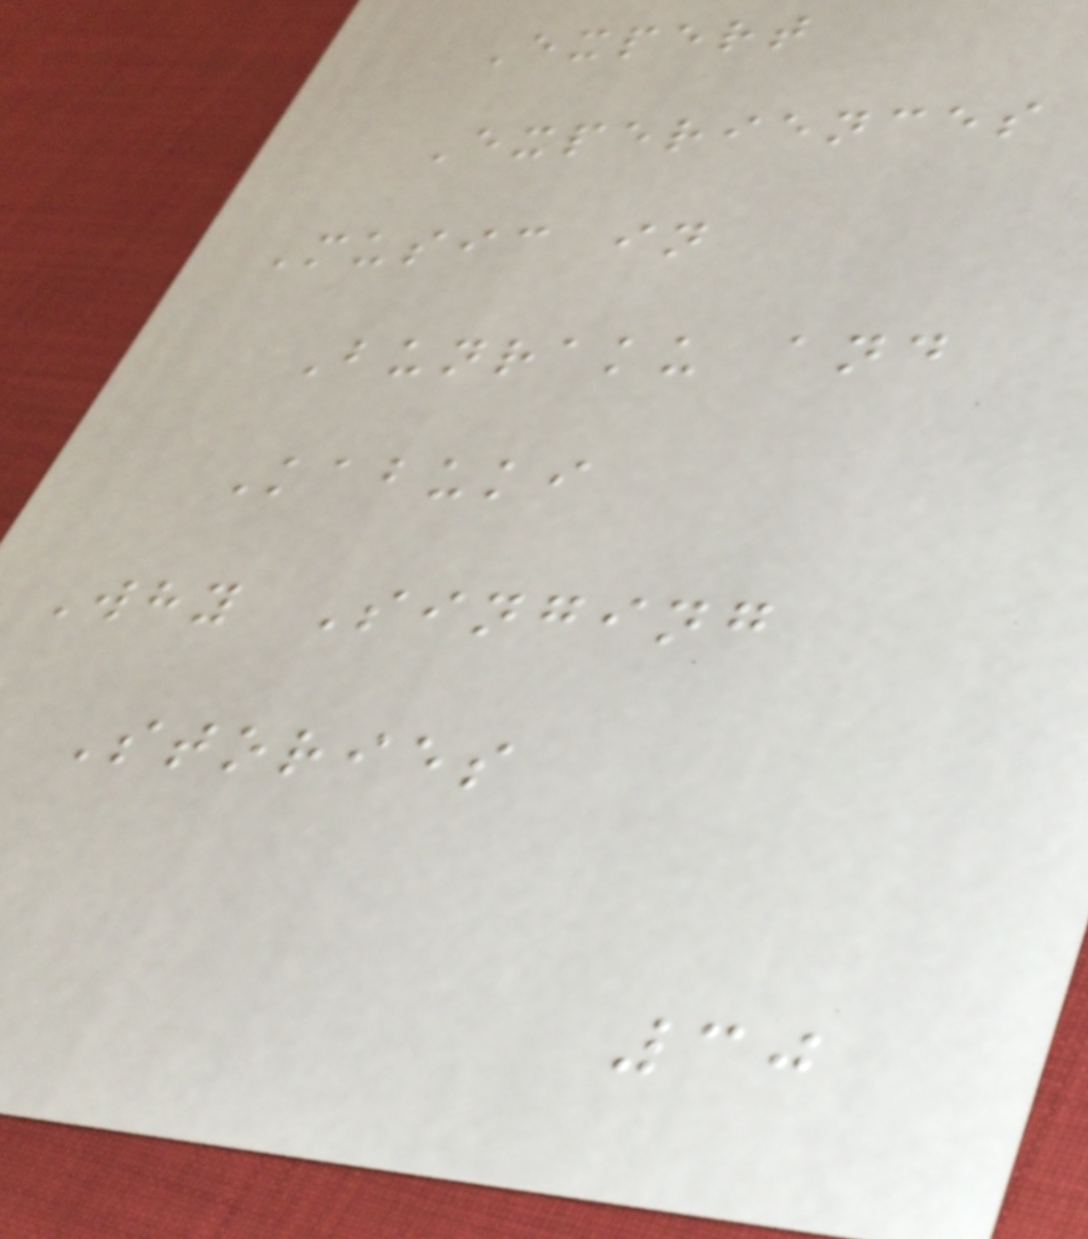Expert
Experiences
Music in
Bunraku and
Kabuki
Why Singing
Stories
30
